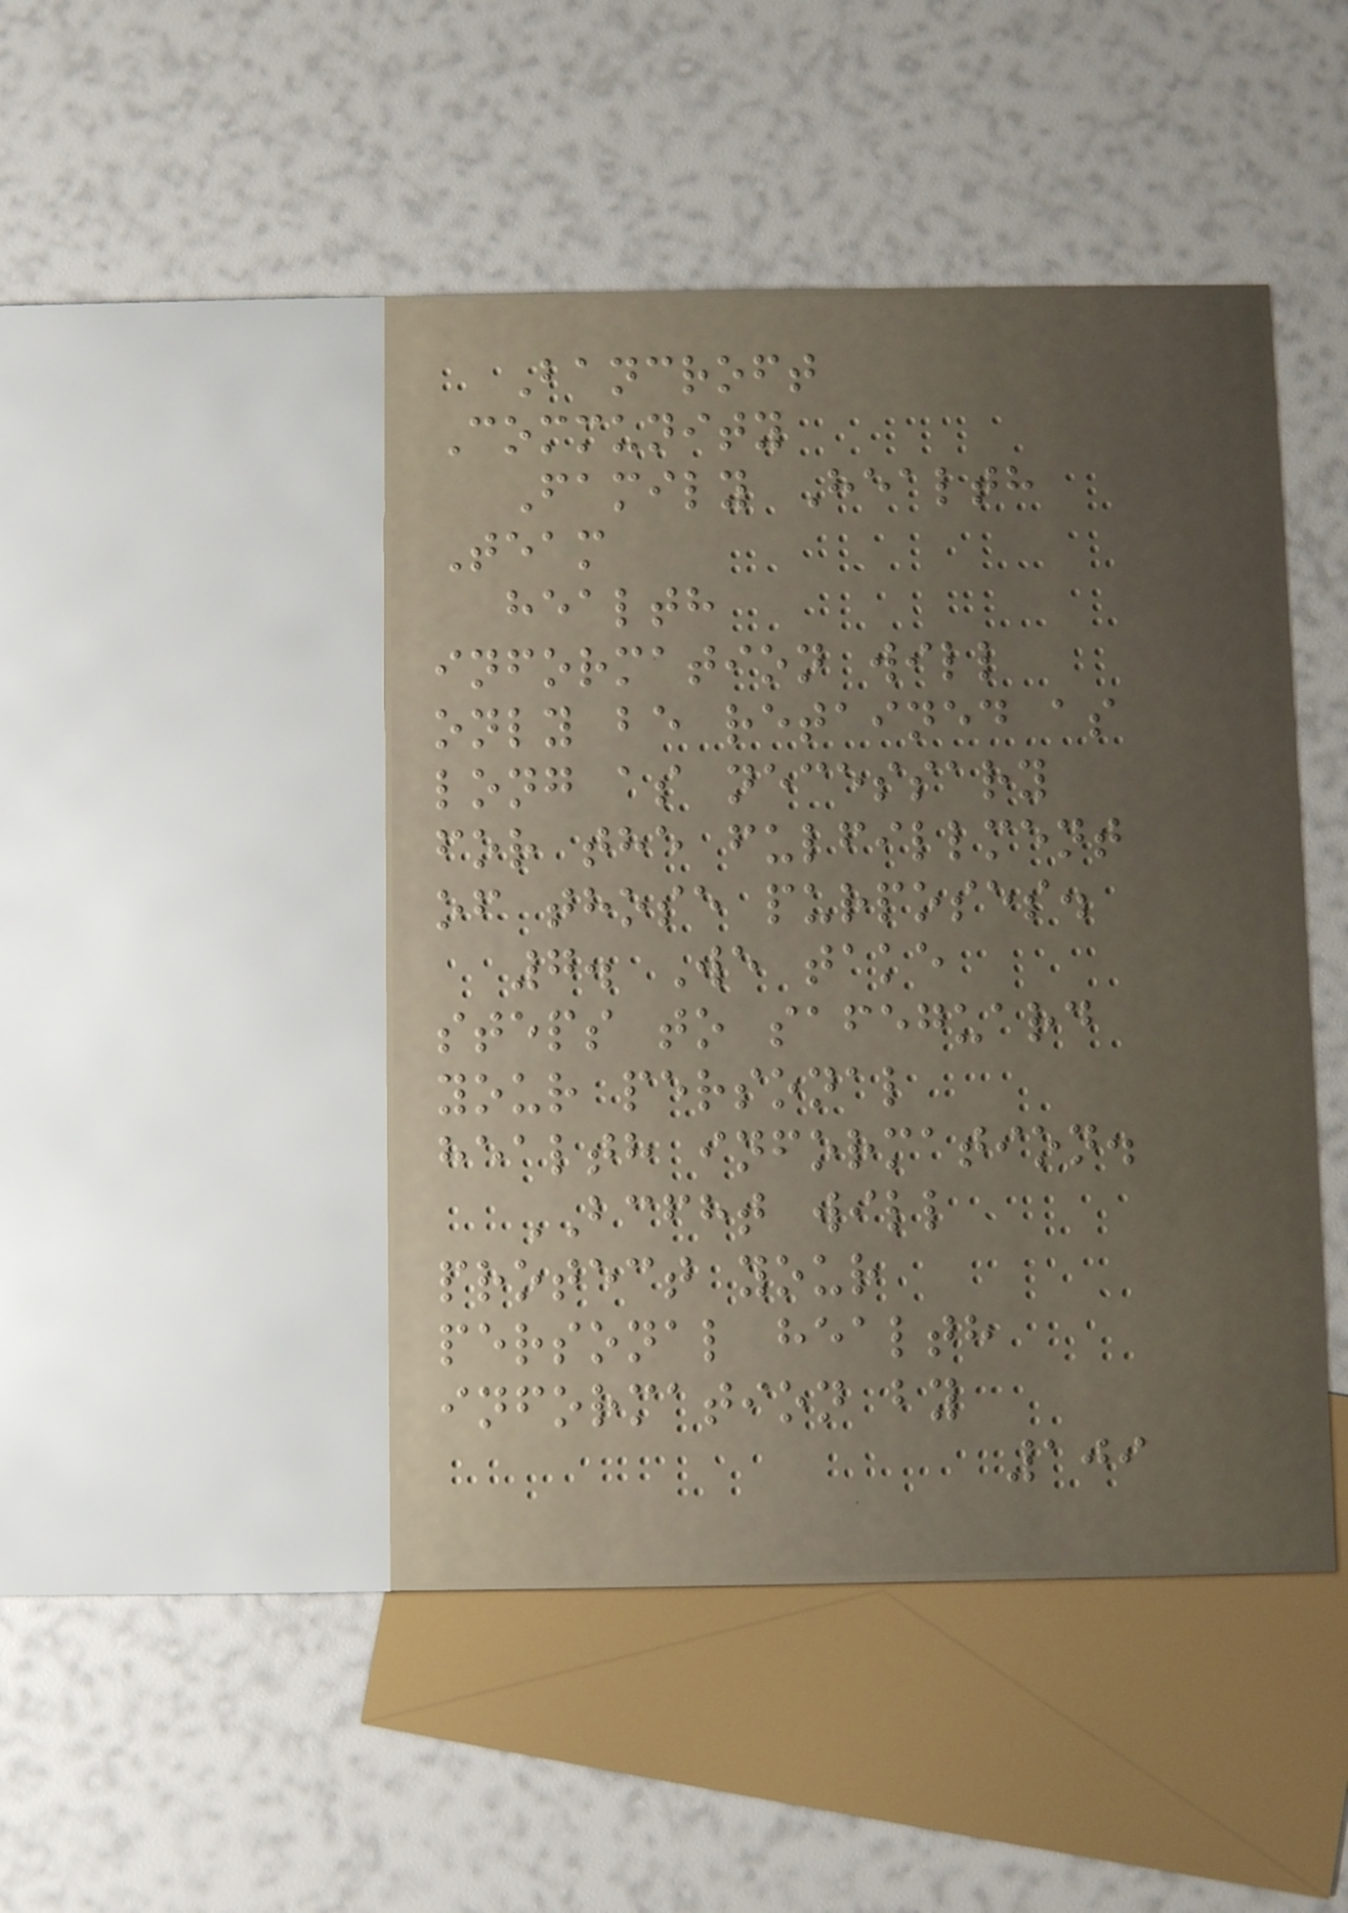Bancroft
Community
Family Health
Team
health
information will
only be retained as
long as necessary
for the fulfillment
of those purposes.
7. We take
steps to safeguard
your personal
health information.
BCFHT will
protect your
personal health
information by
109
